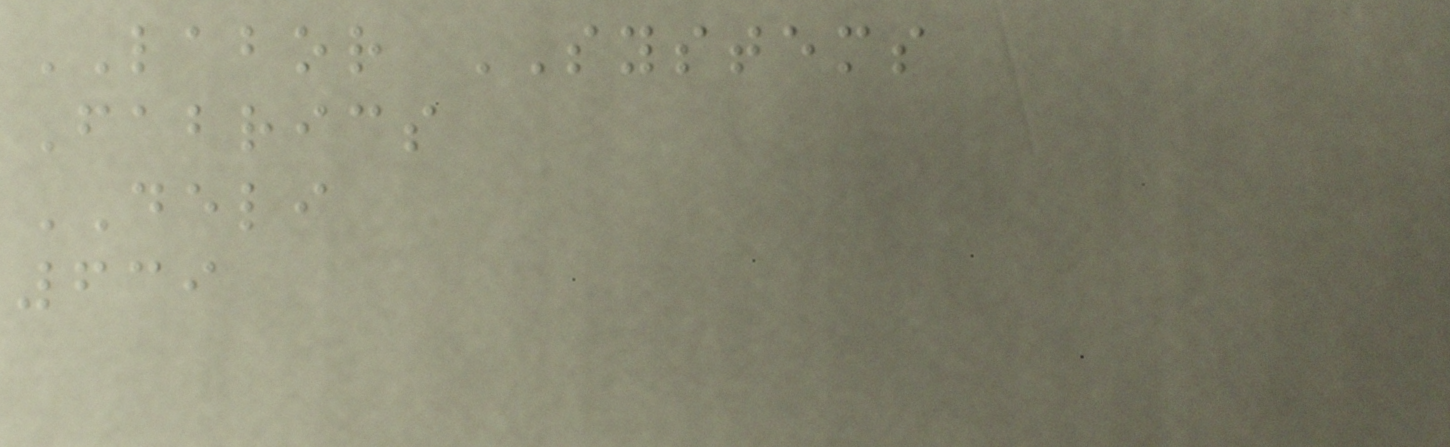LABOR SYSTEMS
Fabrics
DELI
639
